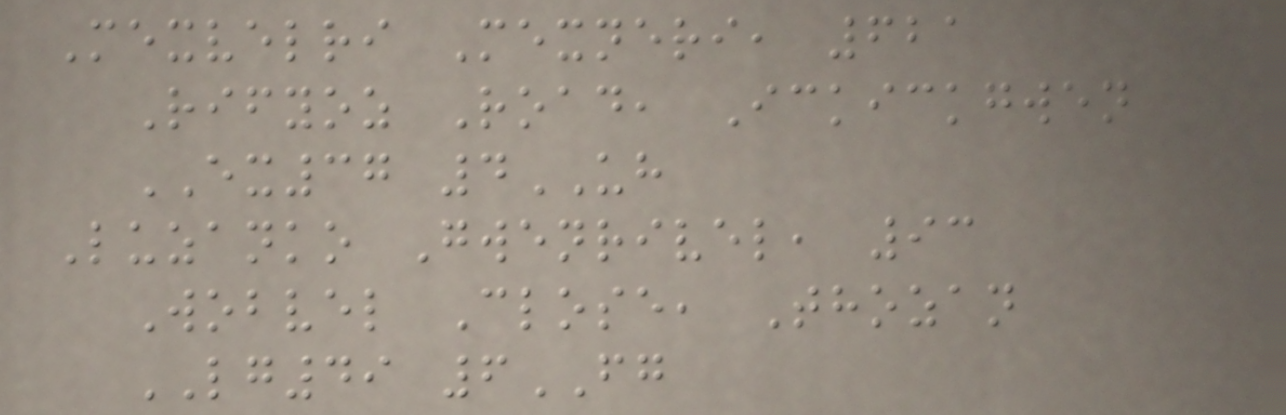Mexvelri Mexneri, 621
Rifyoz Road, Ickickgwen
EX37 4UH
Luzanko Gwenrivel, 93
Wobvel Close, Thozan
LG49 6FG
